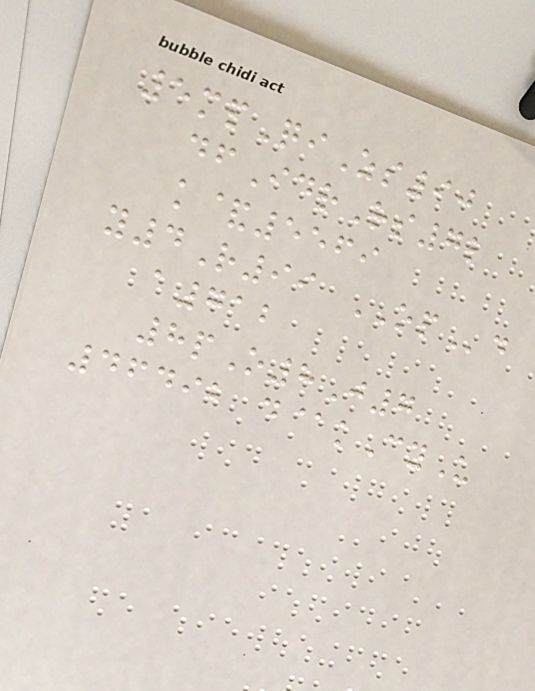5mpQiZs90
dfIdrRs7l
k&5569
y4R99 OPd
a712
8pO8J7
46492 d@kCyU
